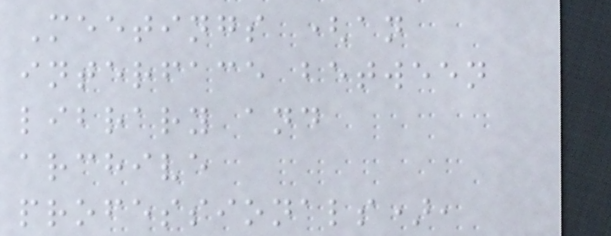Meetings (an
interface between
library and
archive
professionals),
